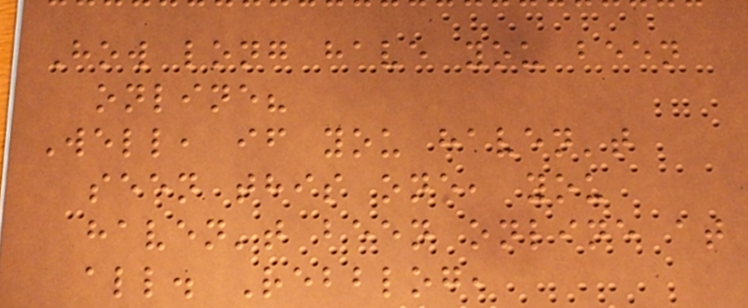How long have you been
online?
Well, if you haven't
seen this one, you
haven't been online at
all. Rebblog,
